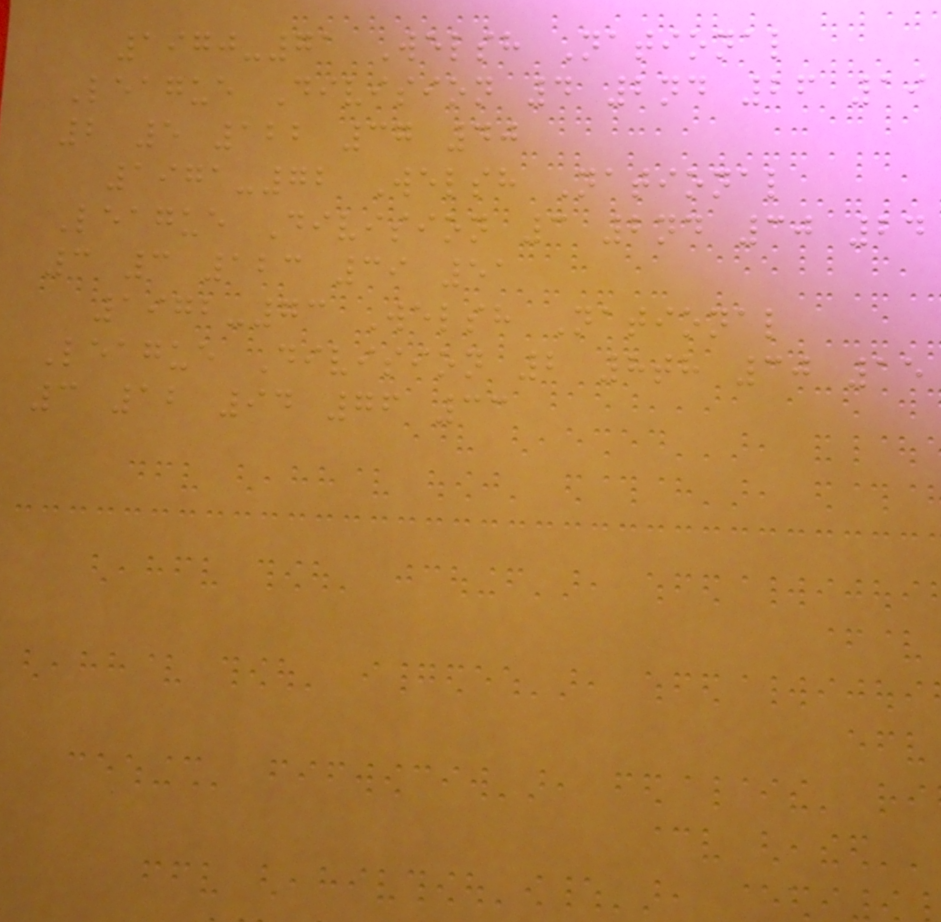1970-71 Welsh National
League Division 4 2nd 26 19
2 5 122 37 40
1971-72 Welsh National
League Division 3 2nd 30 24
3 3 123 39 51
1972-73 Welsh National
League Division 2 8th 30 15
3 12 94 76 33
